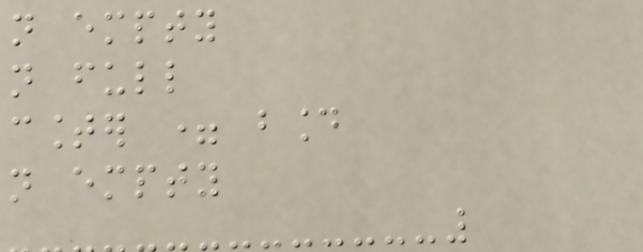not empty
not full
counter = bound
not empty
